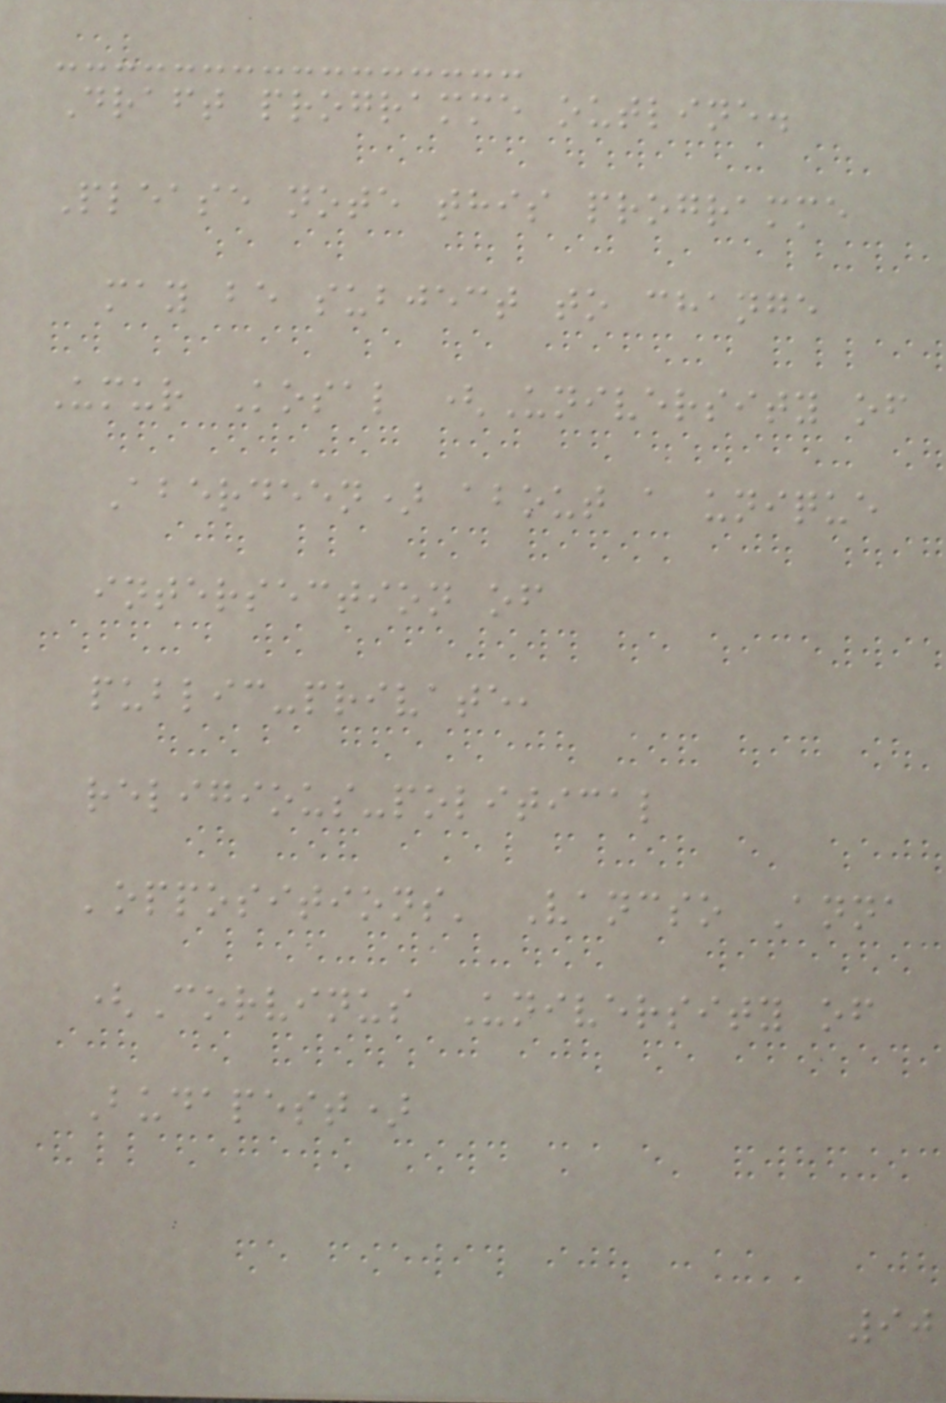Draft programme outline.
Please note this programme
may be subject to change
Umur Kosal (University of
Aberdeen) about a unique
intersection of
public-private,
religious-political
'oppositions' Vancso Anna
(Corvinus University of
Budapest)
90
